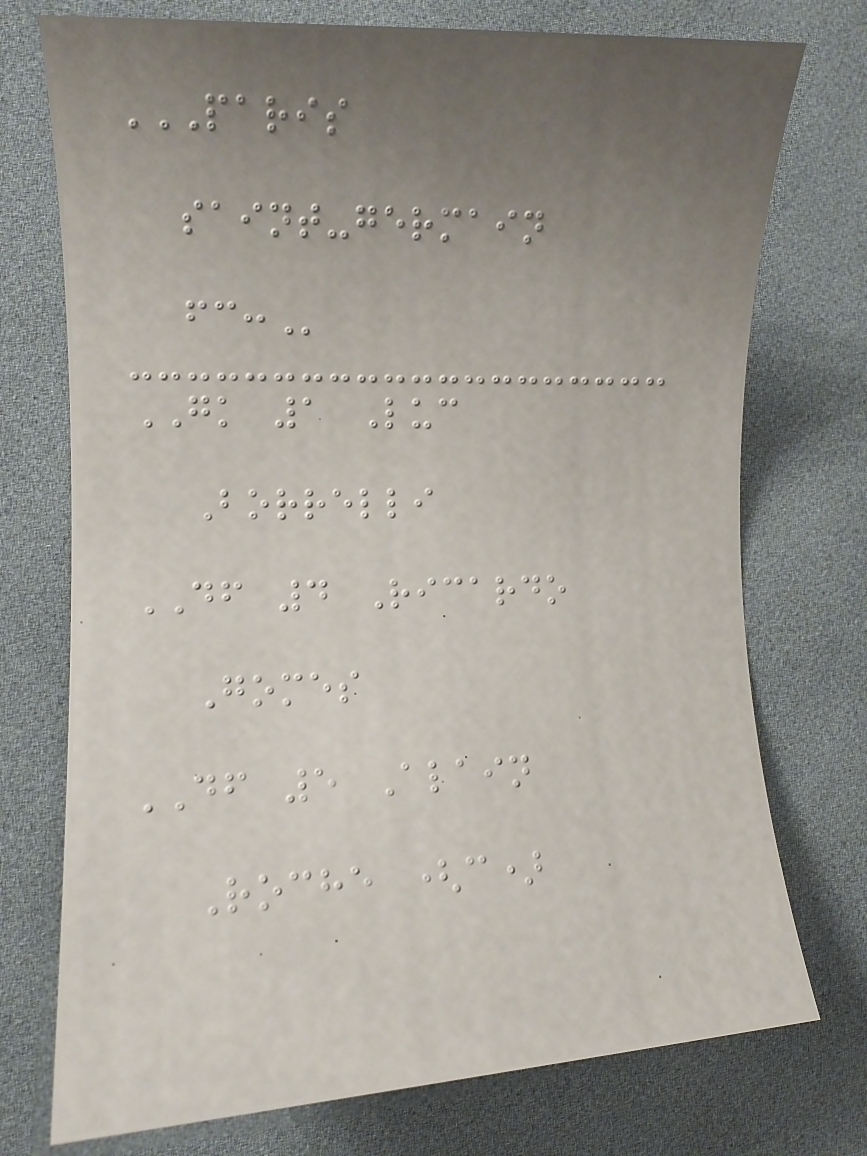PARIS
SAINT-GERMAIN
FC:
GK 1 Luc
Borrelli
DF 4 Ricardo
Gomes
DF 5 Alain
Roche (c)
